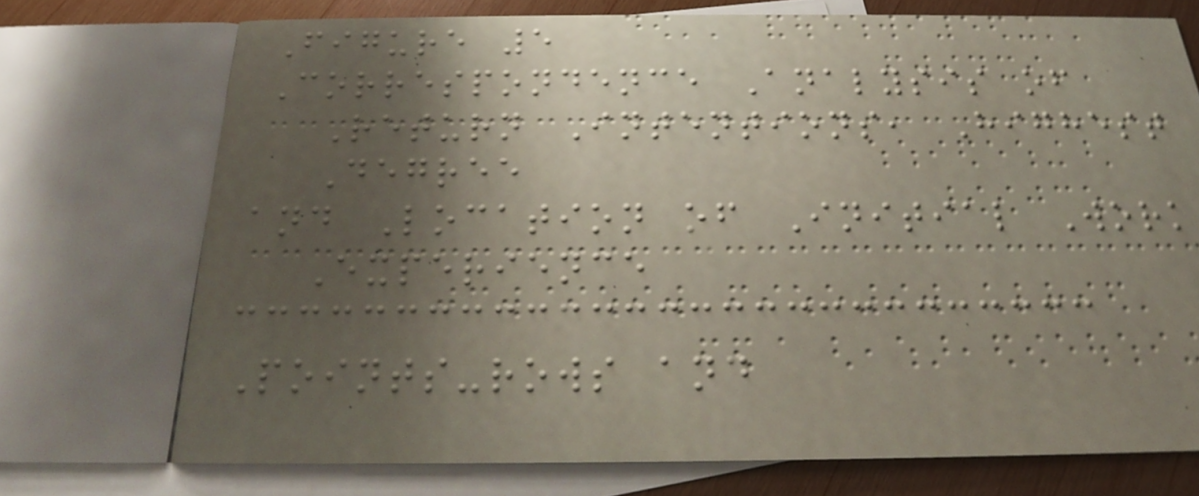Figure 5
Correspondence Analysis of
Return Intentions, Highest
Degree
and Location of Initial Work
Experience
Points-rows and
